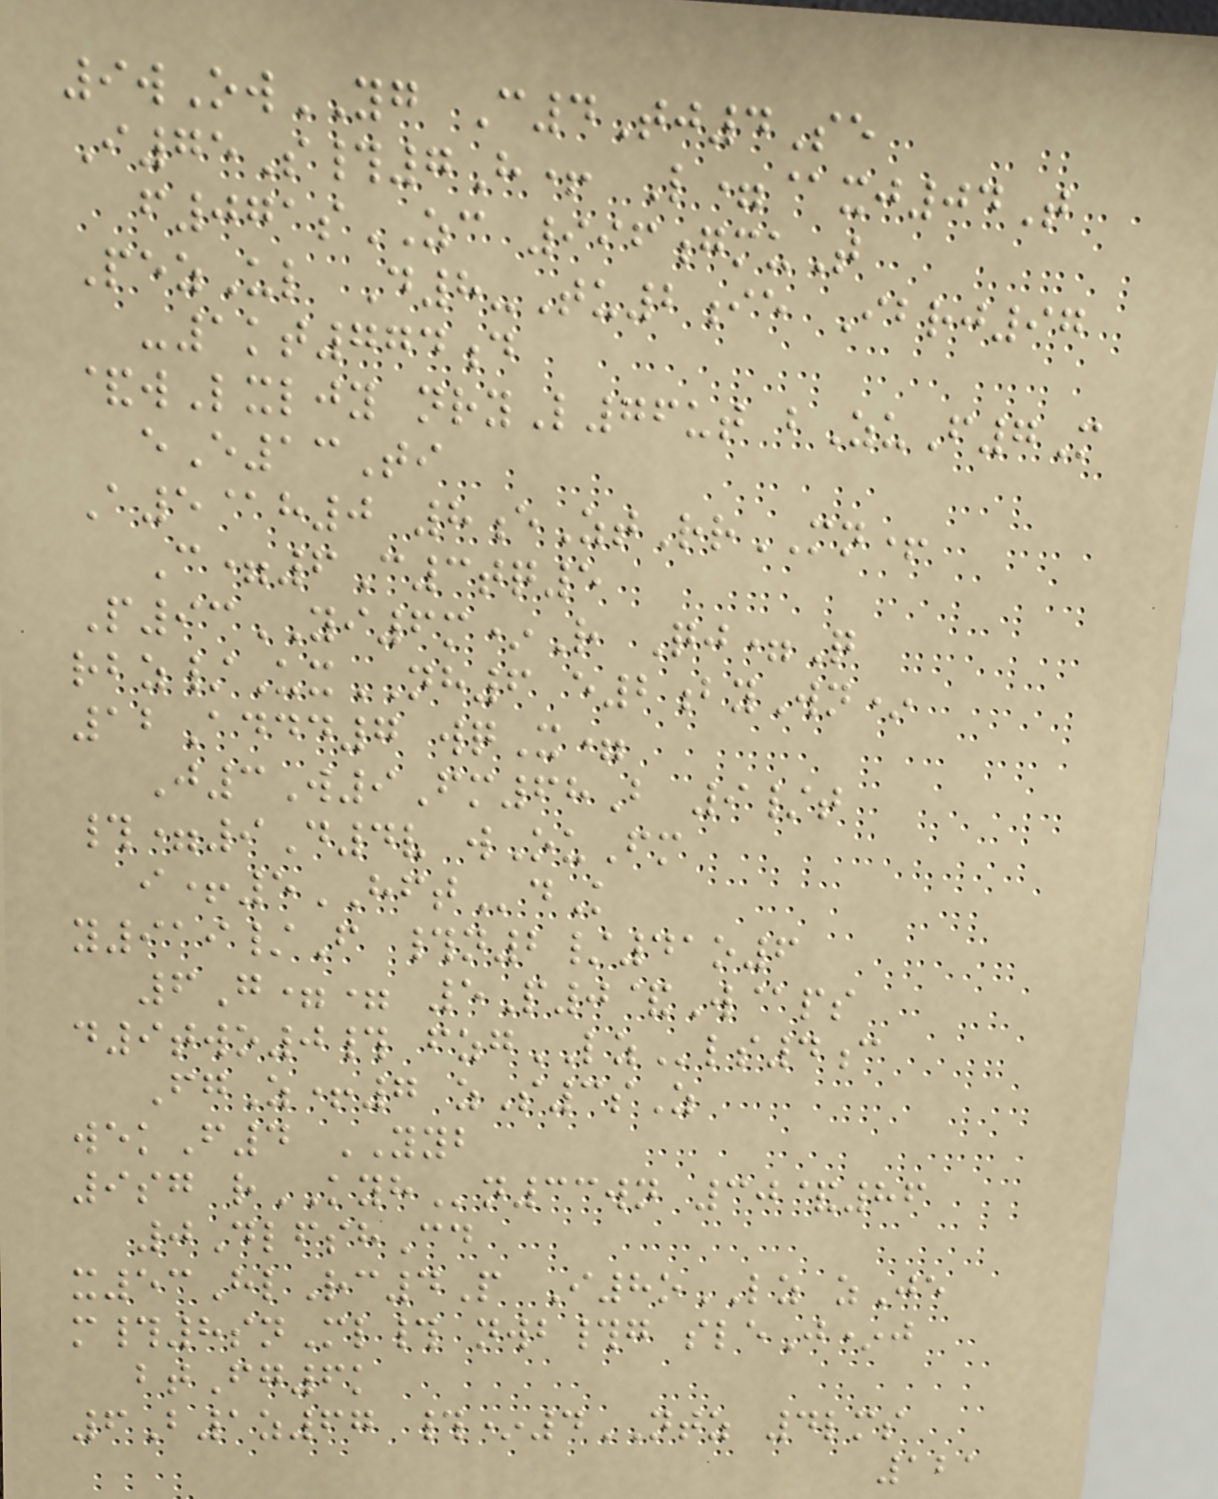9wOwYG C4Tj4Se
I75S#7H+ L=@xj04T
f071sZC 996gmuT
PezUl D8-Tu2ie Ibrj97
-1kt774d
&wLxljy nryL76ut bZuF7M
eE13Ti
A5@h0 8eZtRrMN+
C=6C3tq5
P93YI6m*R Qj=Q
rbz/UxNH6 e2byWn*
12Addd7 wqX=
J3W9Fm68B 9/t
#=9D4v wOuFm
i+5HFTdK
y919/F #n2/41o6
6G== 5P0&W@ps
d9two0# fzgLZls4c
FgZ+7 zS3sZ
wekF4 YYB
9sg rKYHn33wn 30&86
0DlfshCd
x53HlRc4P I8oLZ zJe
m#8snMl# nwb#g sleJ*j
btFg6k
6B1z67 #*4NTZ 4lms
121
